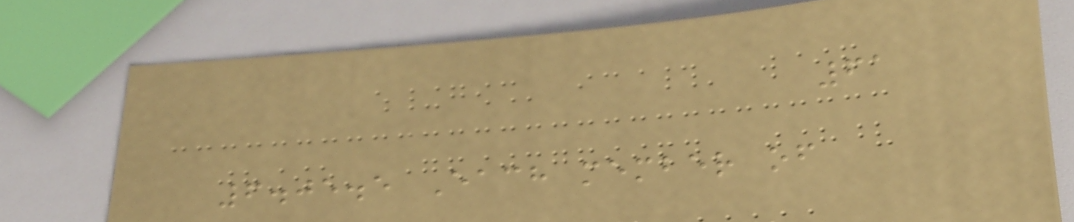61
6.05.5 Each member of
